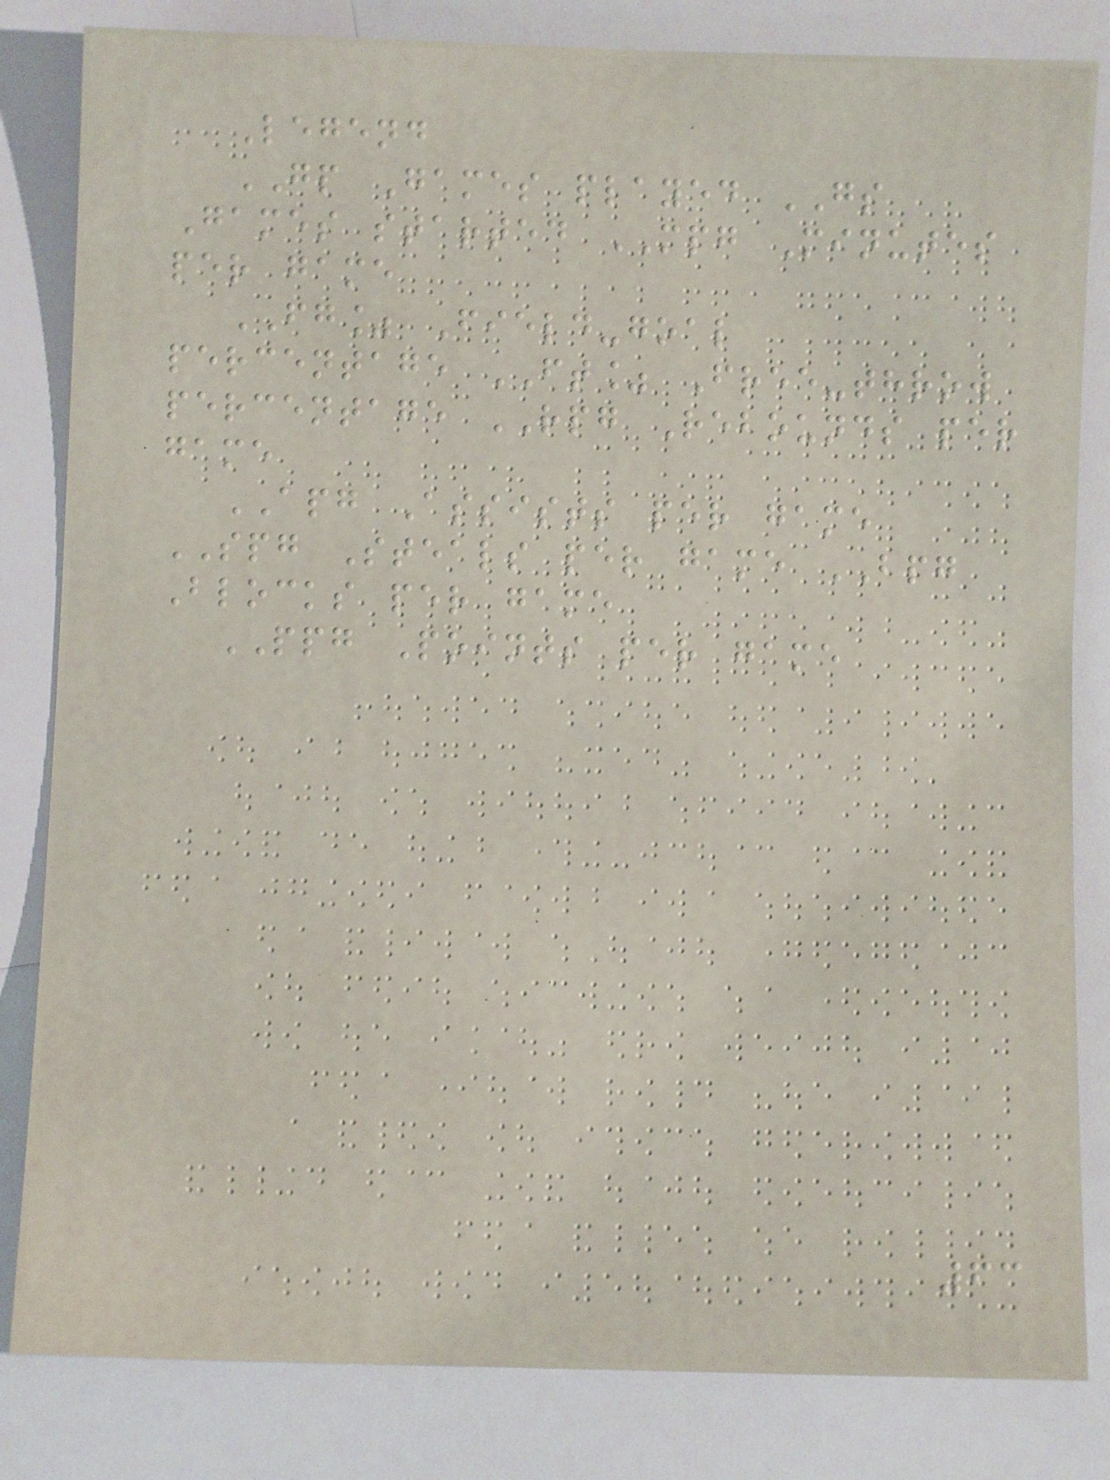Legend
GP Games played GS
Games started MPG Minutes
per game
FG% Field-goal
percentage FT% Free-throw
percentage RPG Rebounds per
game
APG Assists per game
SPG Steals per game BPG
Blocks per game
PPG Points per game
63
